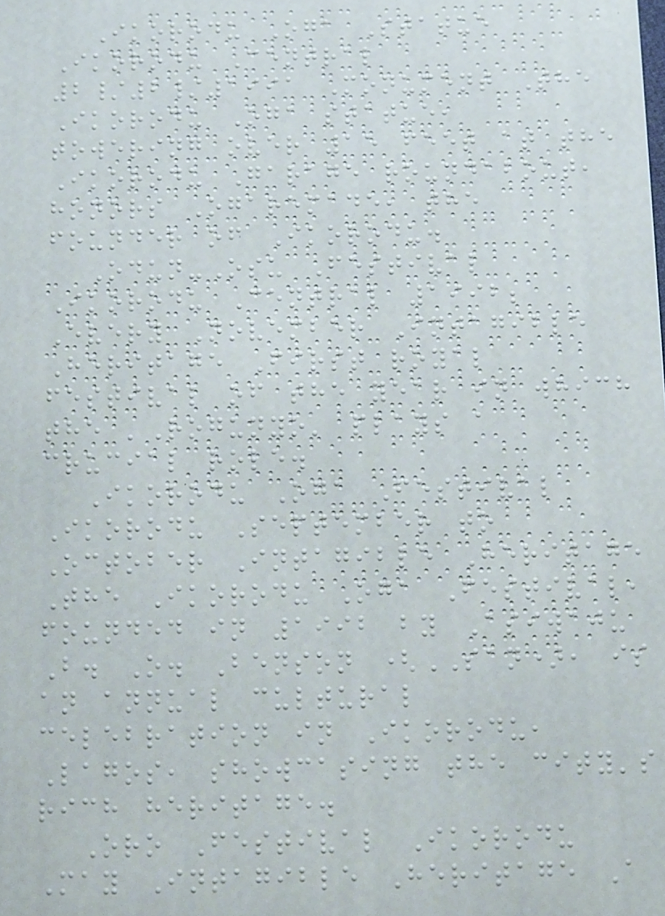Ikorodu Oga Statue
Ikorodu Central
2/2/1991 Monument The
Ikorodu Oga statue,
towering over 15 feet at the
Ikorodu Garage roundabout,
honors Ogaremade, the
founder of Ikorodu.
Odun-Osu Festival
Ikorodu Central 1992;
Every November Intagible
Heritage First royal
festival of the year in which
the 'Rogunyo' plays a
crucial role.
Ikorodu Oga Festival
Ikorodu September to
October Intagible Heritage
The Ikorodu Oga Festival,
founded in 1992 by Asiwaju
B. O. Benson (SAN), is
an annual cultural
celebration in Ikorodu,
Lagos, showcasing the city's
rich heritage.
Oro Festival Ikorodu
May Intagible Heritage A
